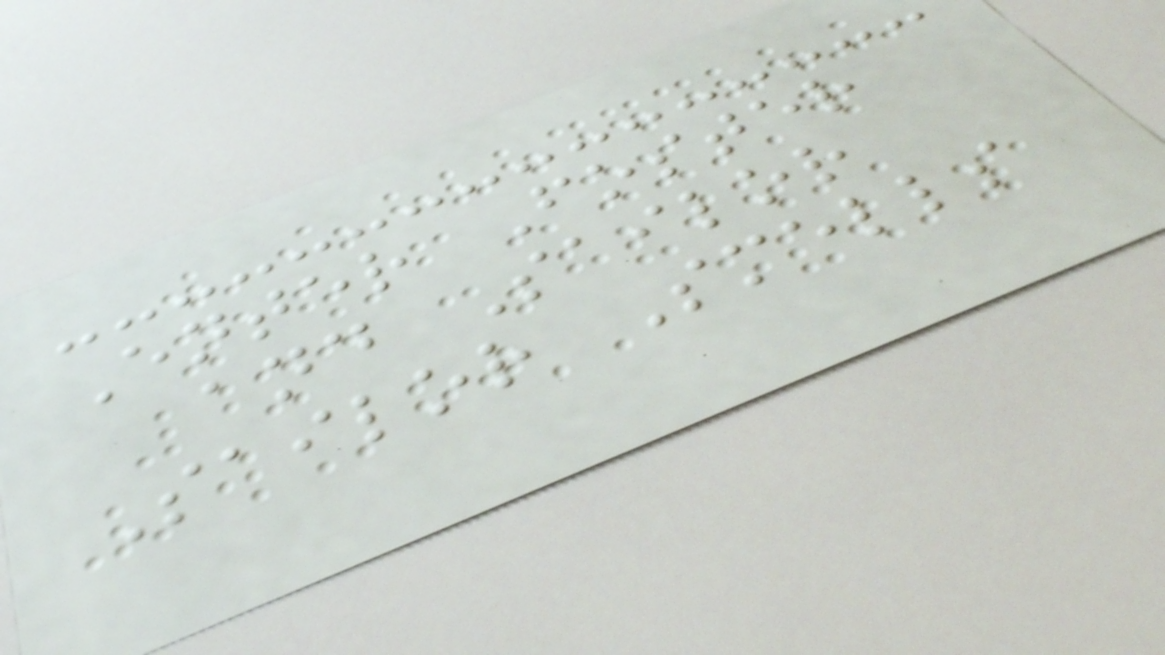Enter Foster
and Sailor
Sailor Smells
